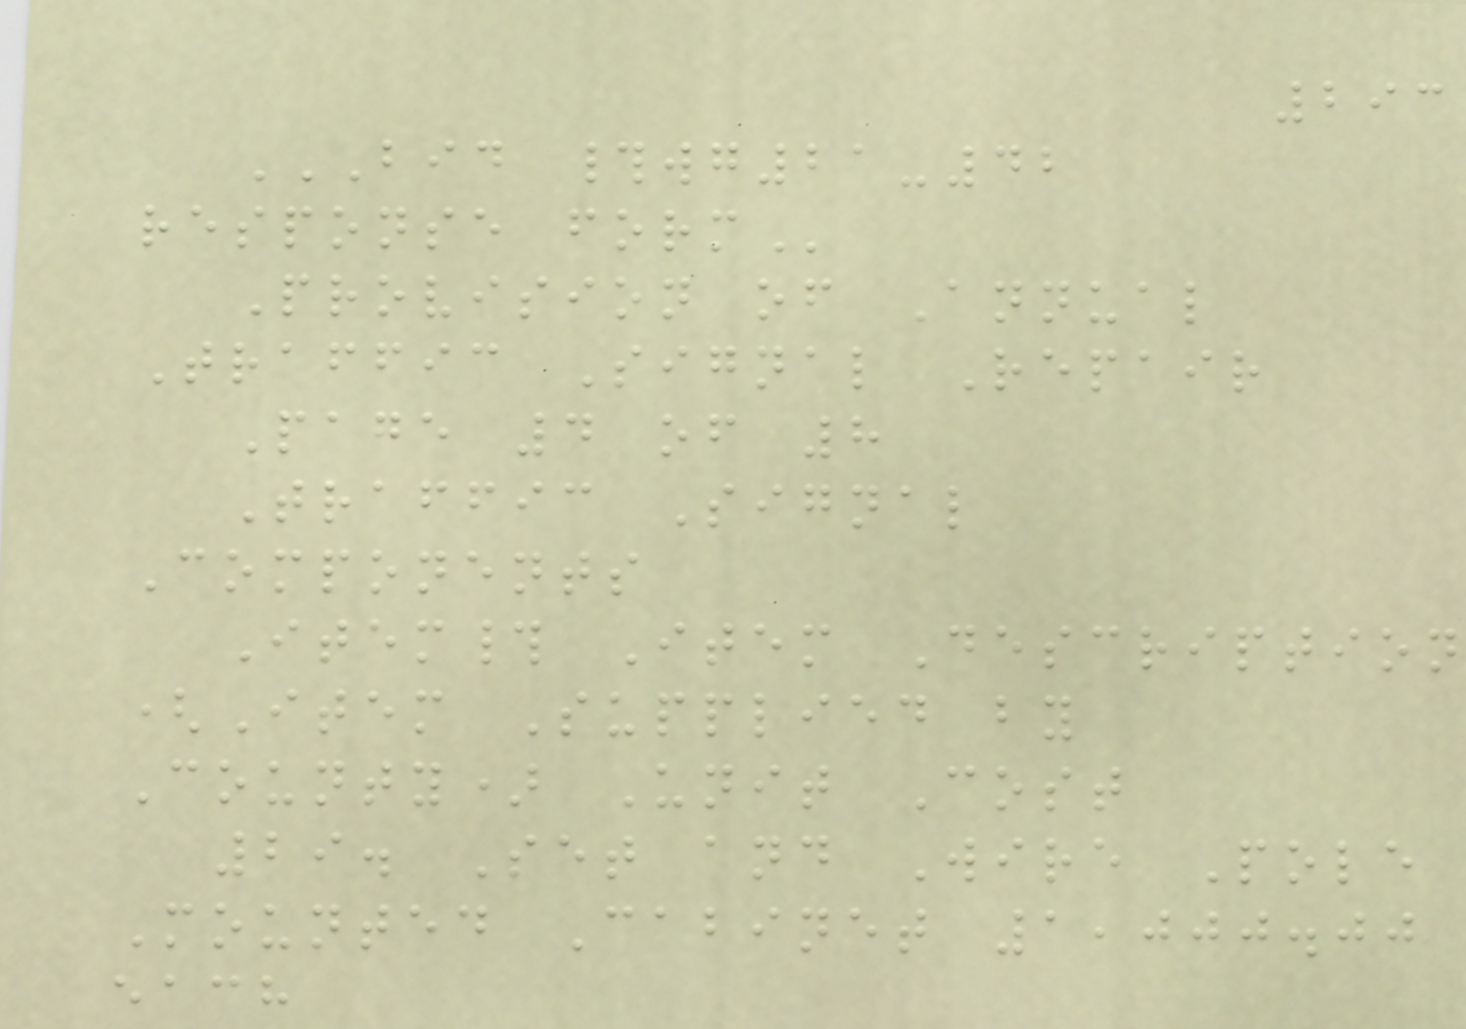293
BID #WG21-42
RESPONSE FORM
Provision of Annual
Traffic Signal Repair
Page 4 of 8
Traffic Signal
Components
Item# Item Description
(Item Supplied by
County) Unit Cost
29. Set and Wire Pole
Mounted Cabinet 1,000.00
each
